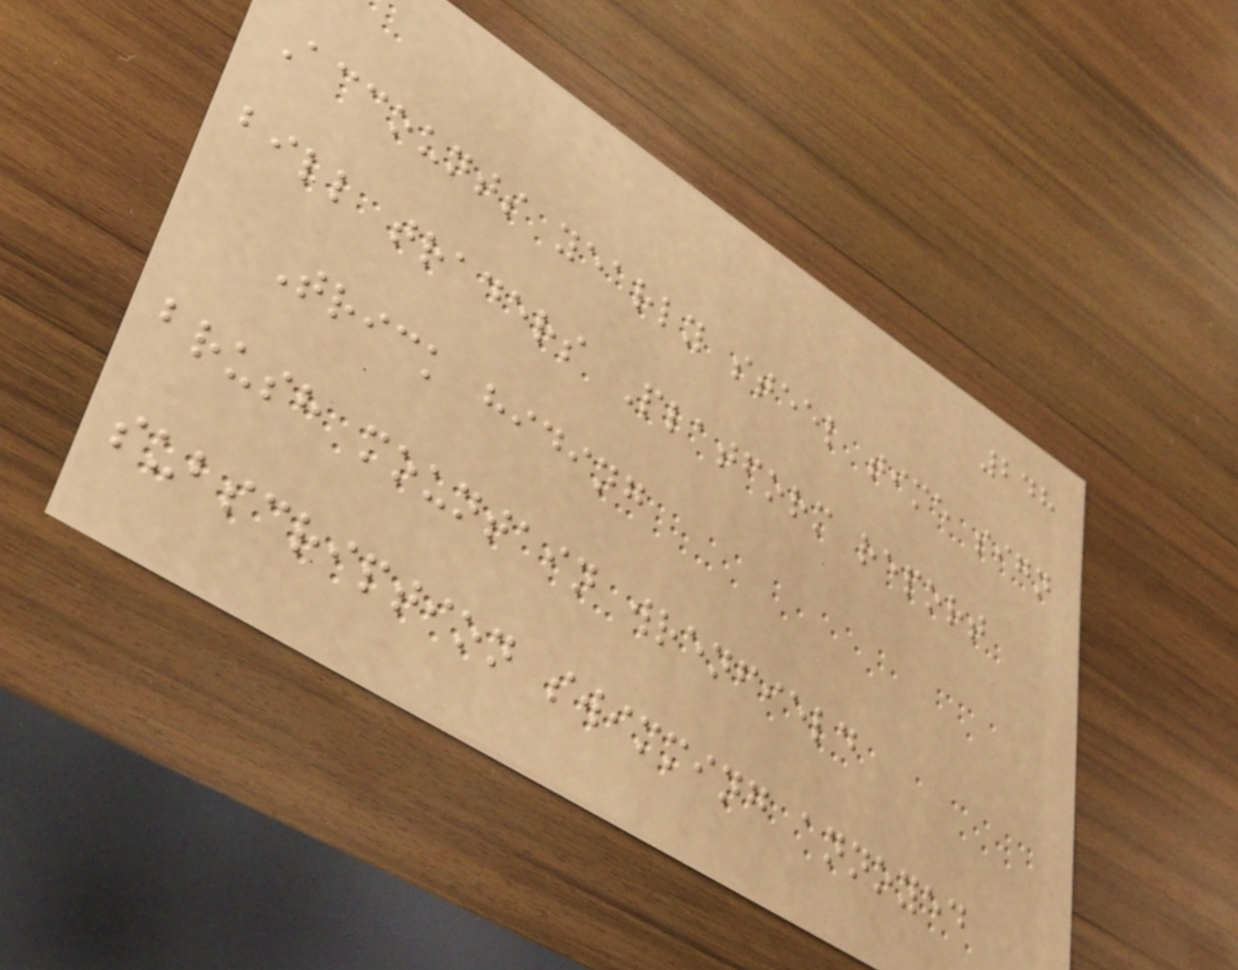248
Accounts yearly steel time sign
bill traders Platform report
Trick hiding
brush mountain wrenfield
subscription swimming annoyed
